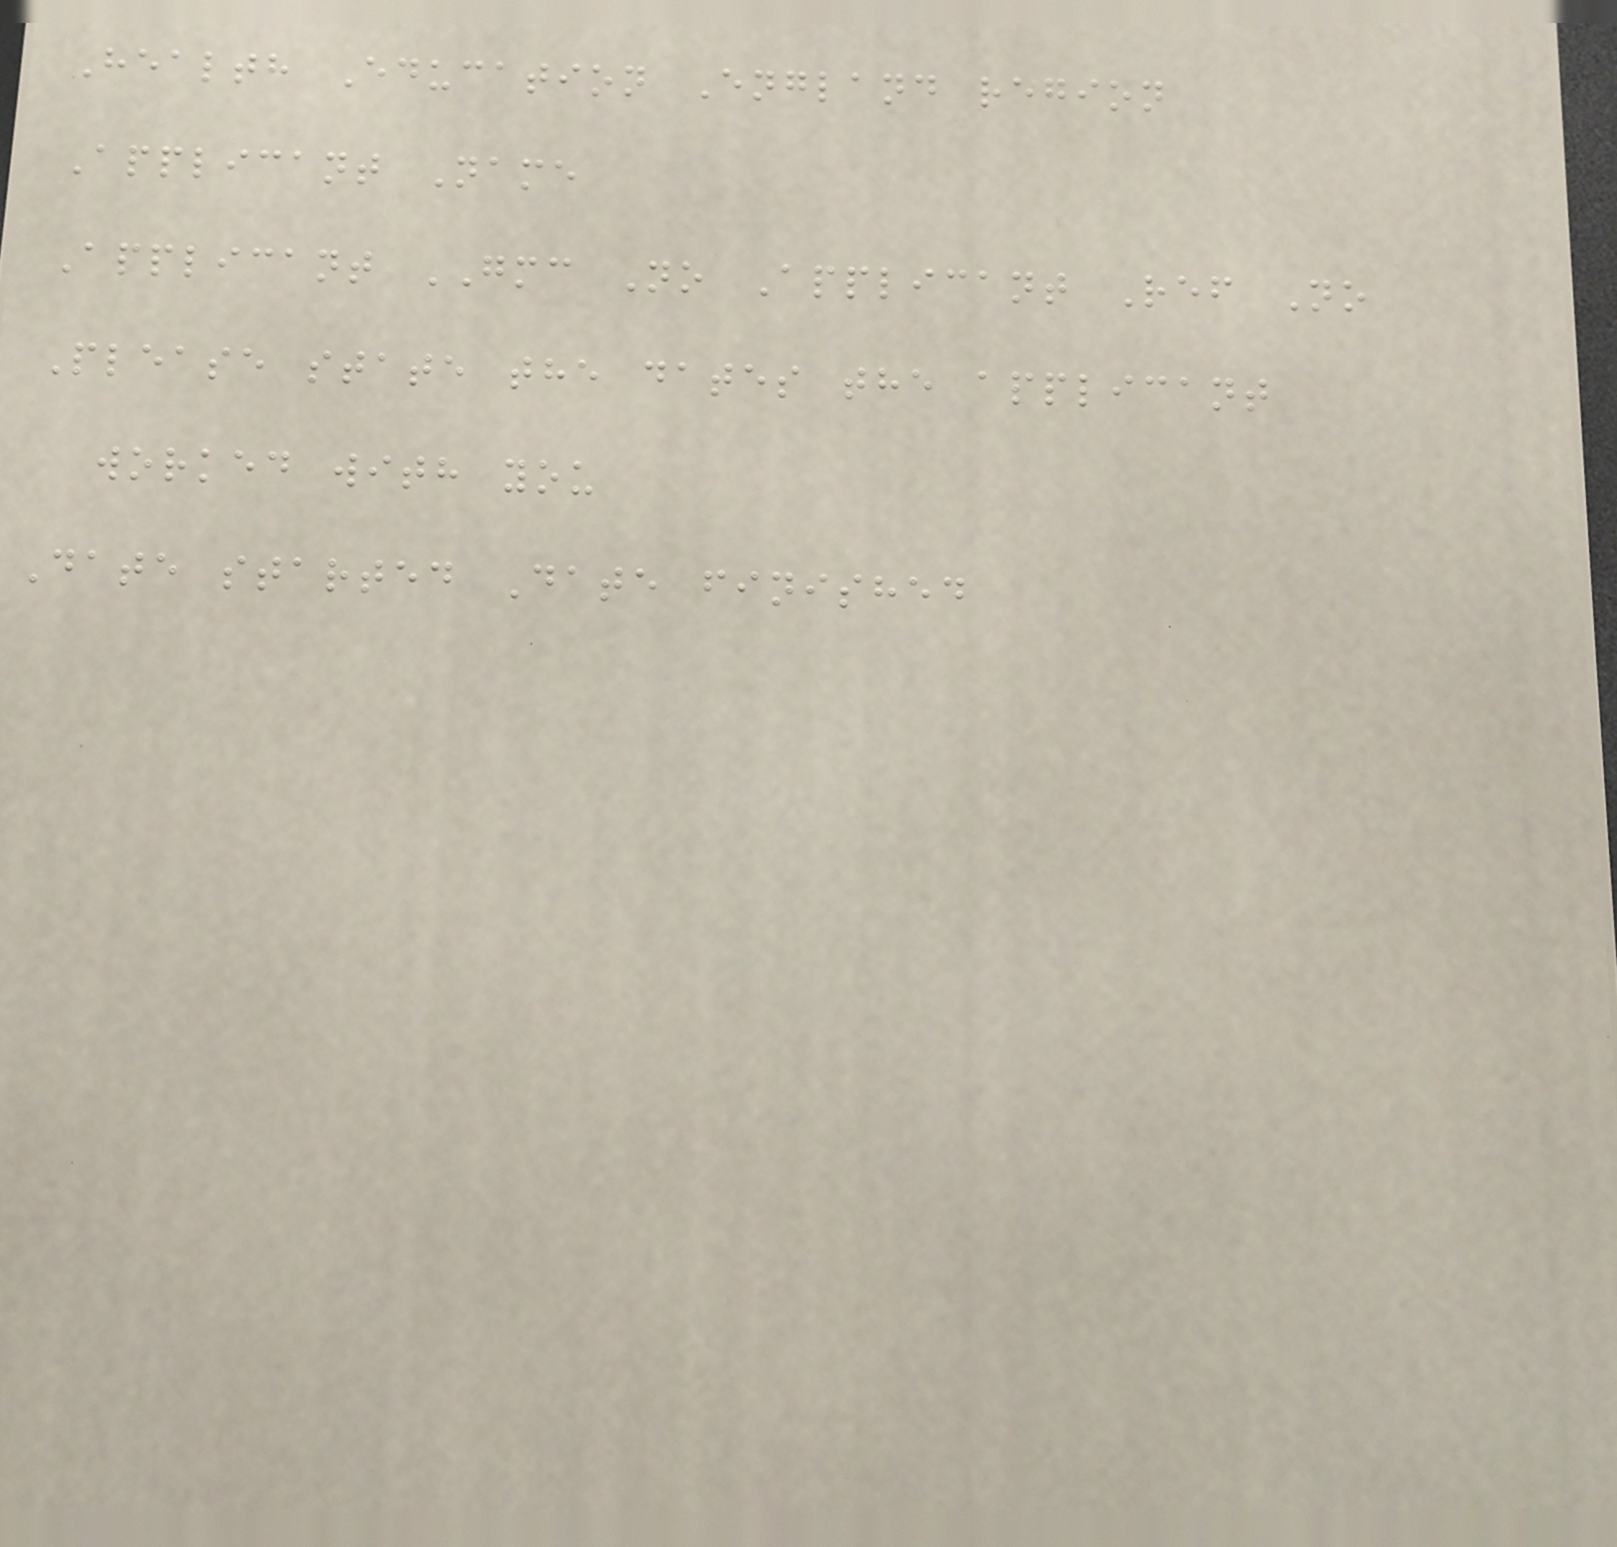Health Education England region
Applicant Name
Applicant GMC No Applicant Ref No
Please state the dates the applicant
worked with you
Date started Date finished
